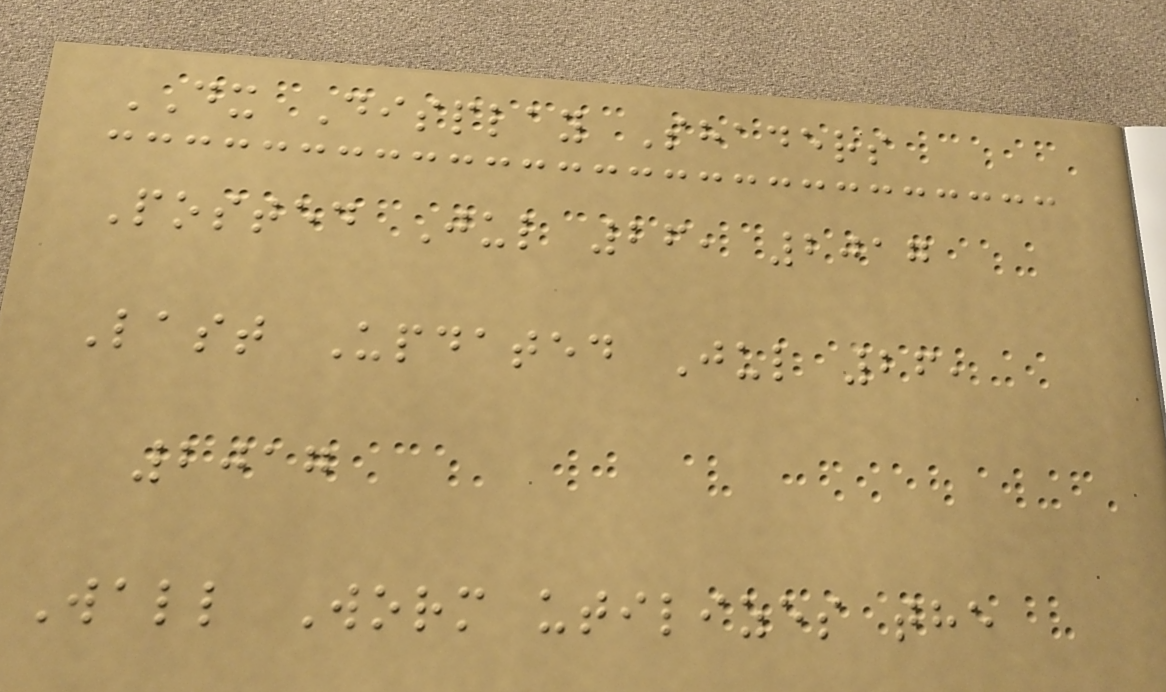DX Display Shaders
Posted Jul 26, 2017
Last Updated Jul 26,
2017
Wall Worm utilizes the
